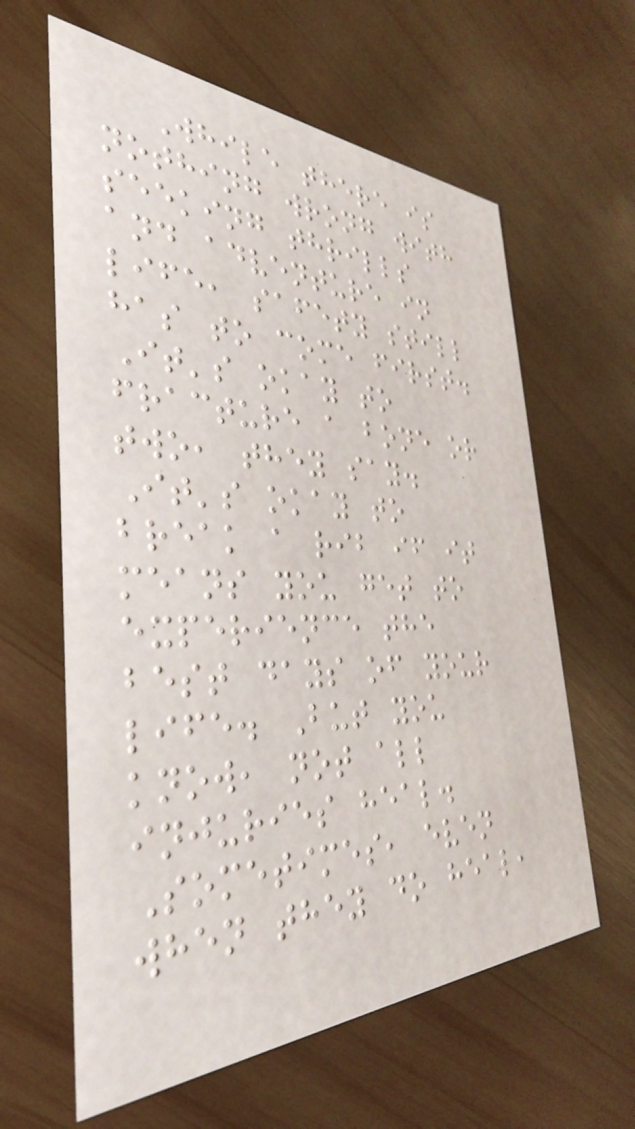While there is
nothing wrong with
seeking thrills
and adventure in
life, safety still
has to come first.
It's okay to
fracture a bone or
two, they say.
It's okay to
break a rib if it
means you get to
experience the
best days of your
life. But you
know, not all
injuries heal.
Sometimes, even
when they do heal,
